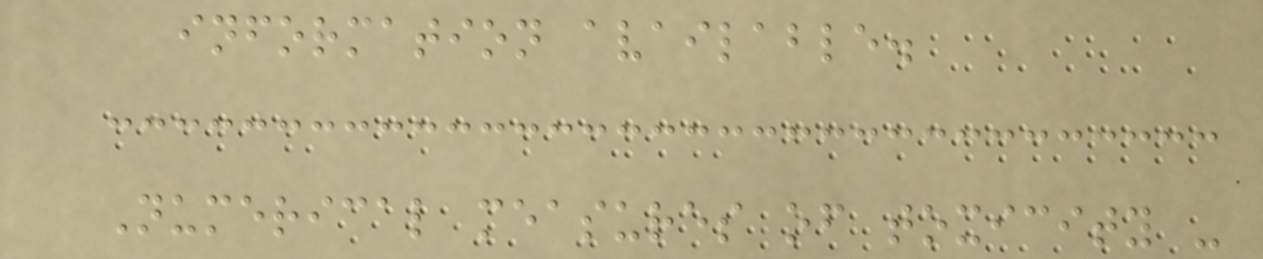information available.
Numerical measures of toxicity -
